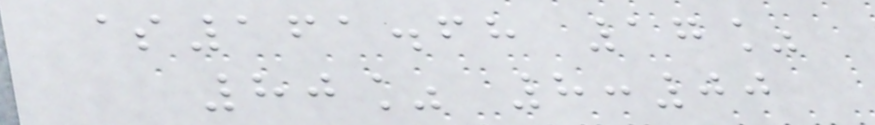$161.68 17%
80% 8:00
